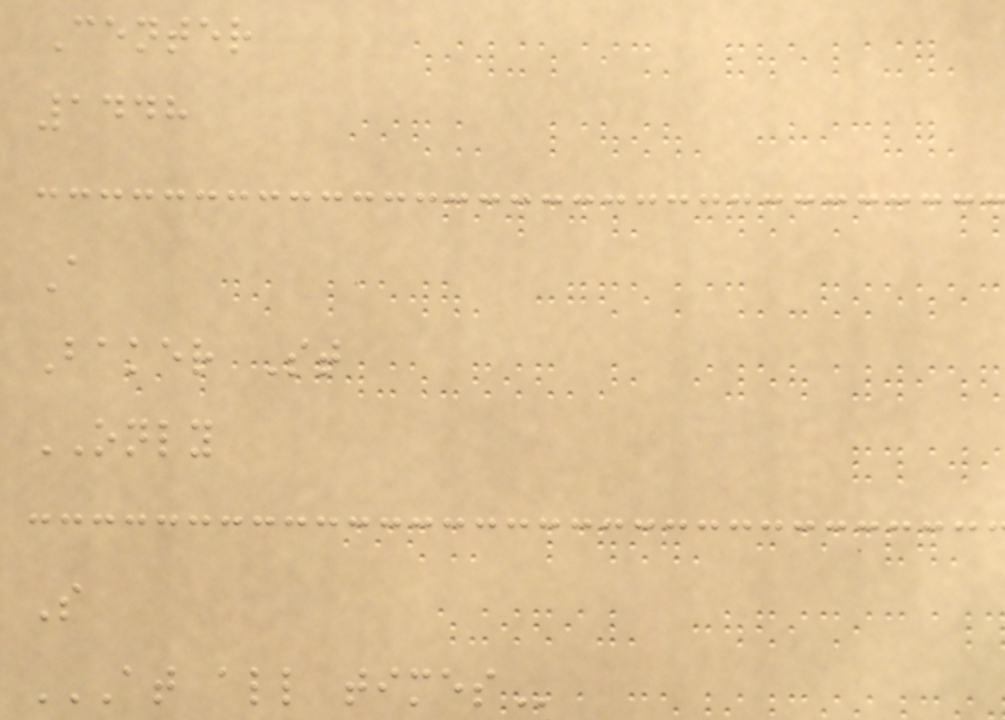Center
1448
A
Baker St
ONLY
S
AT ALL TIMES
